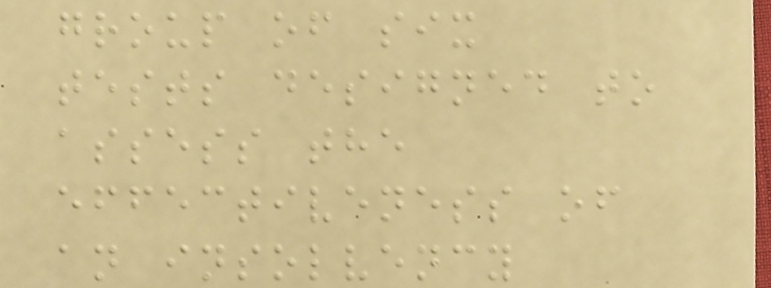group of six
tests designed to
assess the
effectiveness of
an insolvency
